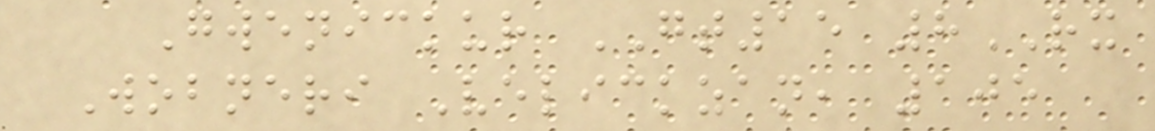Gwenickur GT15 8RX
Wobneri Velickzan, 105
